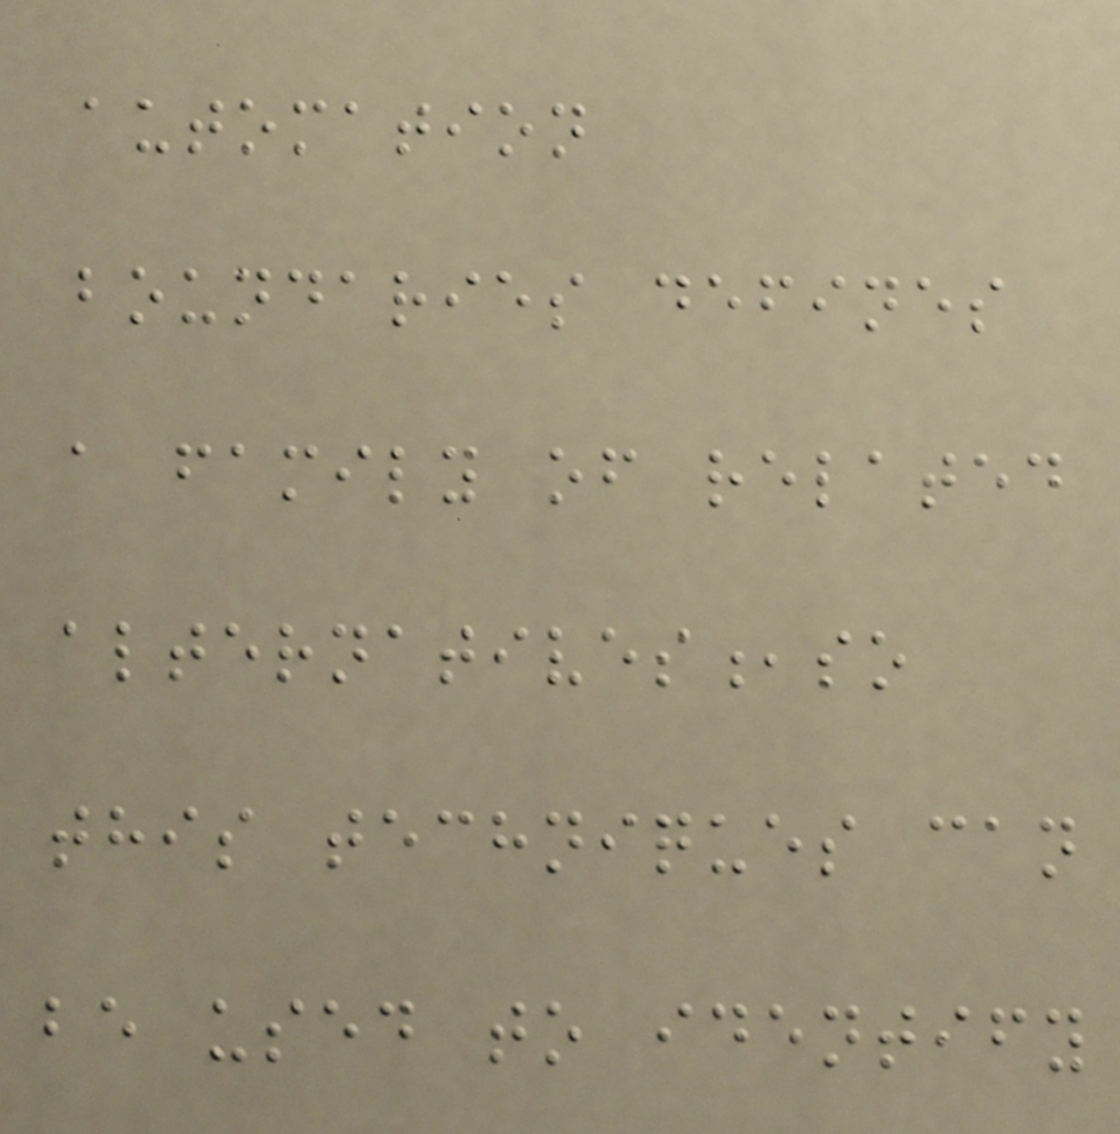automation
boundaries defines
a family of related
alternatives,so
this techniques can
be used to identify
